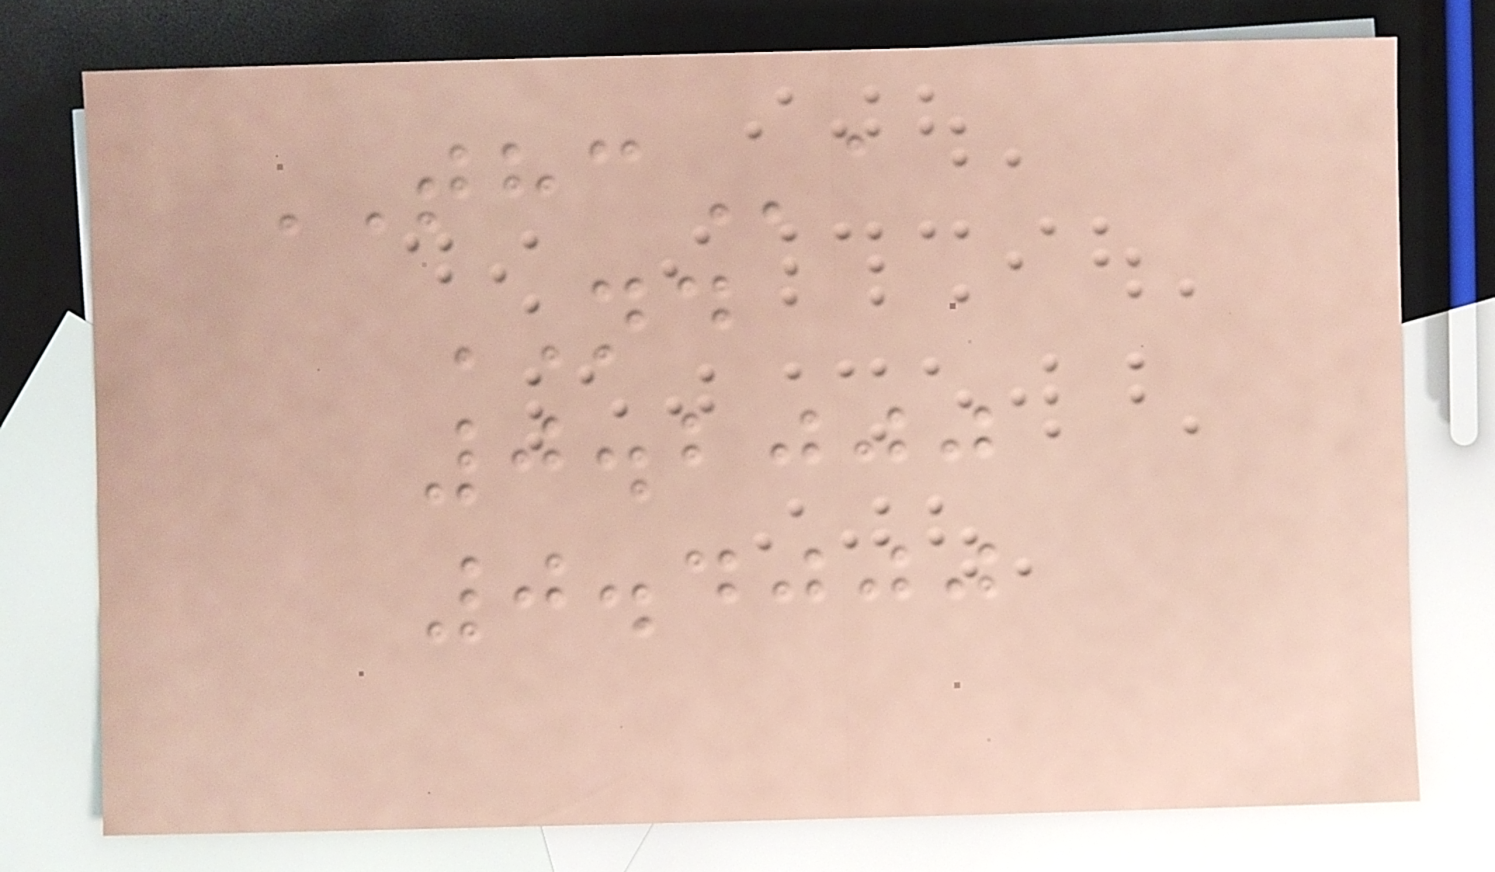THCa
ND
0.2000
0.4000
